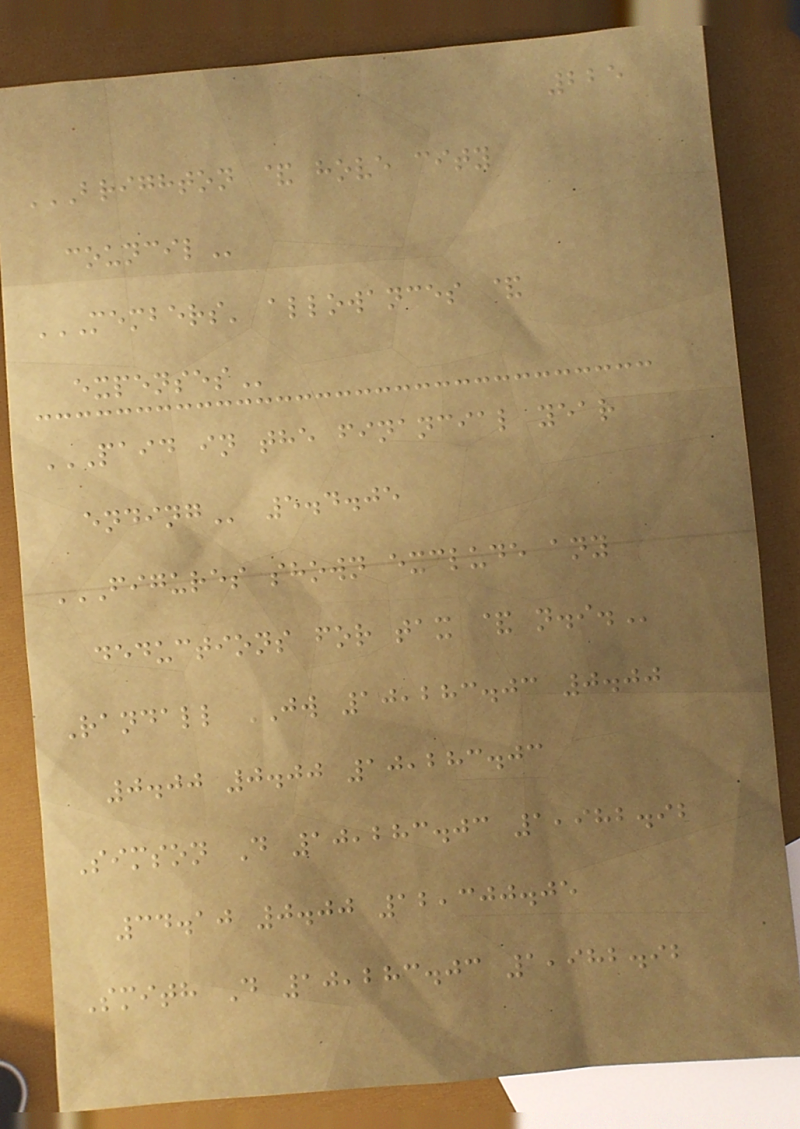225
BRIGHTON & HOVE CITY
COUNCIL
MEMBERS' ALLOWANCES &
EXPENSES
PAID IN THE FINANCIAL YEAR
ENDING 5.4.05
FIGURES SHOWN EXCLUDE ANY
DEDUCTIONS FOR TAX & N.I.
Randall JW 10,283.03 0.00
0.00 0.00 10,283.03
Simson D 10,283.03 1,982.92
34.10 0.00 12,300.05
Smith D 10,283.03 1,982.92
